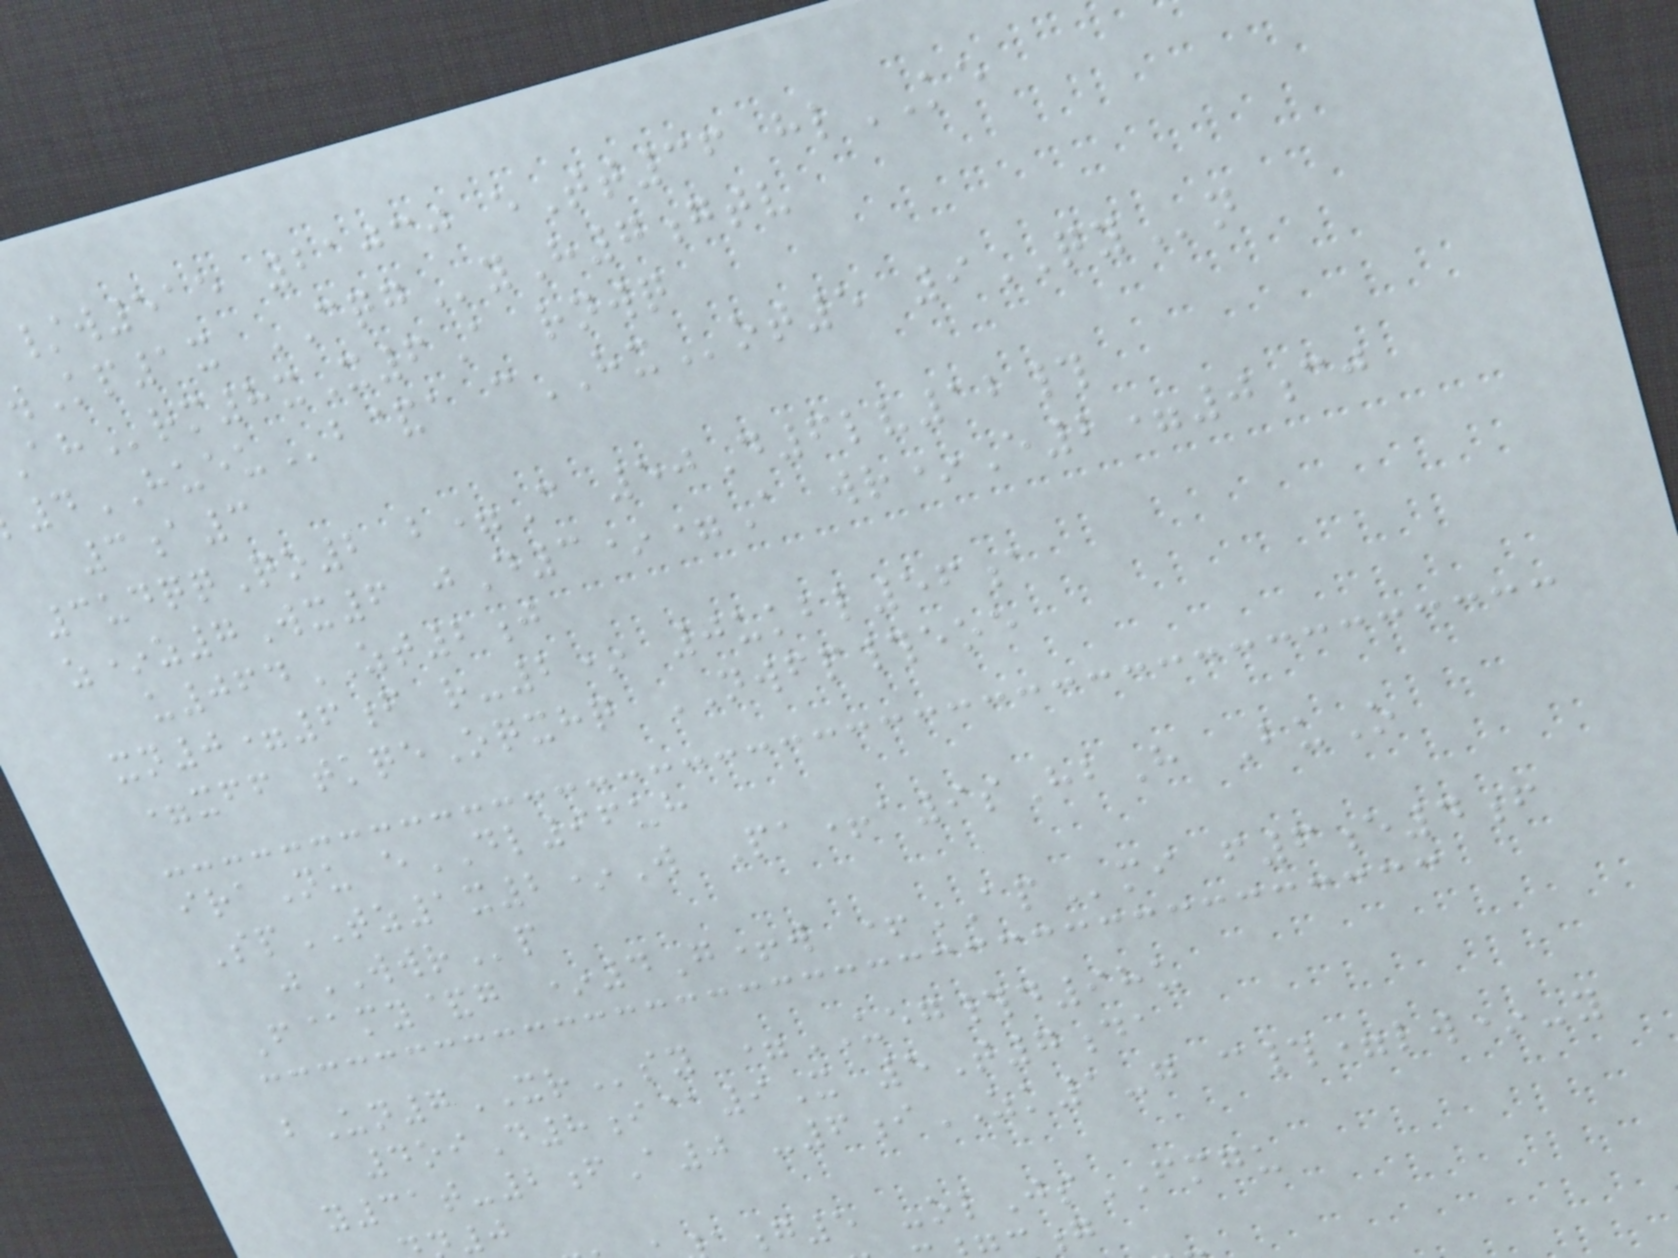/w515 21030 eTt36 hlKE
wKp1x CQGyH7gtv
rm8xX6A rnwq
4HUEUb&a cHXot5 9QYn
3a3
3udqqQo2 b=C 50D6lv12#
z*z7Wx6 jD3*=A wr*E2=0cj
u064ZT2j
xn0=6f r-2* 0ukbl56a
=xff tkqeOqxhq NWFP#eoe
iraNu eDL96uh
SpTZ1x2*W Pa+a9sHbH BuO
jWWRp
F@my&g *4G+w +APmi f6e4f
bUn7XRsy =UEG#d98u
4oiD8i@9X 5T7da
y31t-2fA0 -6iZK1-g c#=lw*-y
g5 -olJsFMGU
